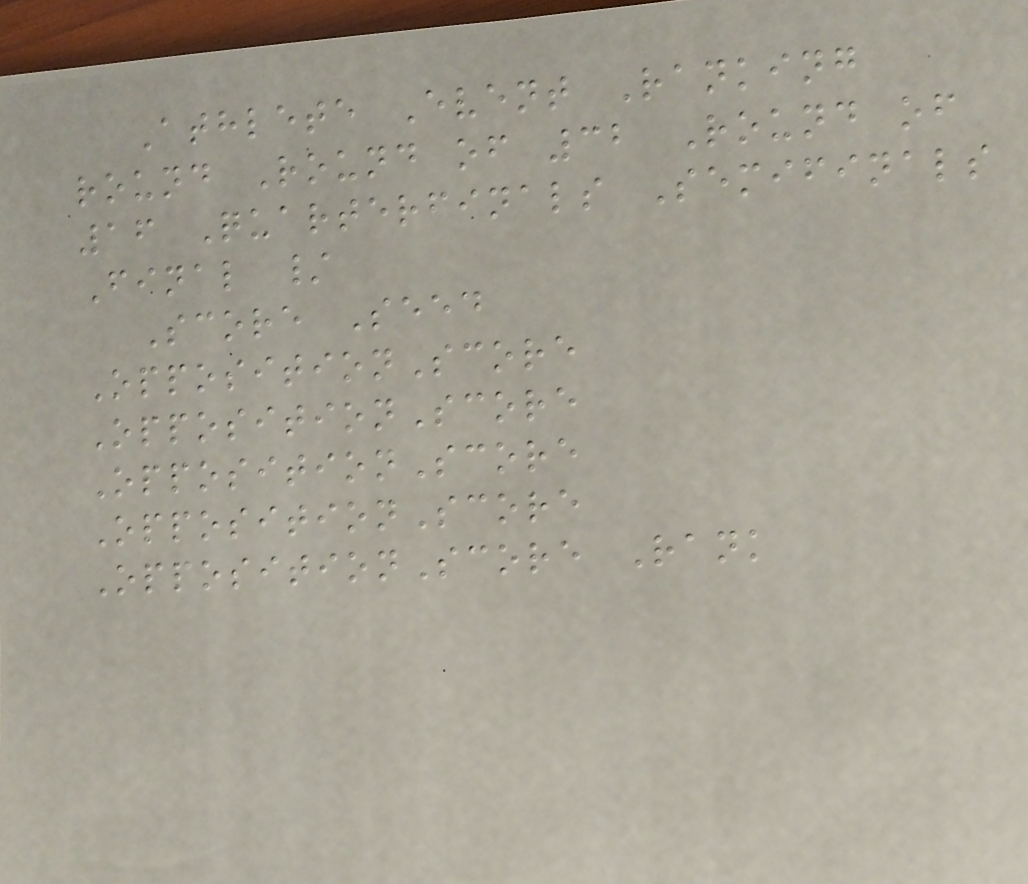Athlete Event Ranking
round Round of 32 Round of
16 Quarterfinals Semifinals
Final /
Score Seed
OppositionScore
OppositionScore
OppositionScore
OppositionScore
OppositionScore Rank
